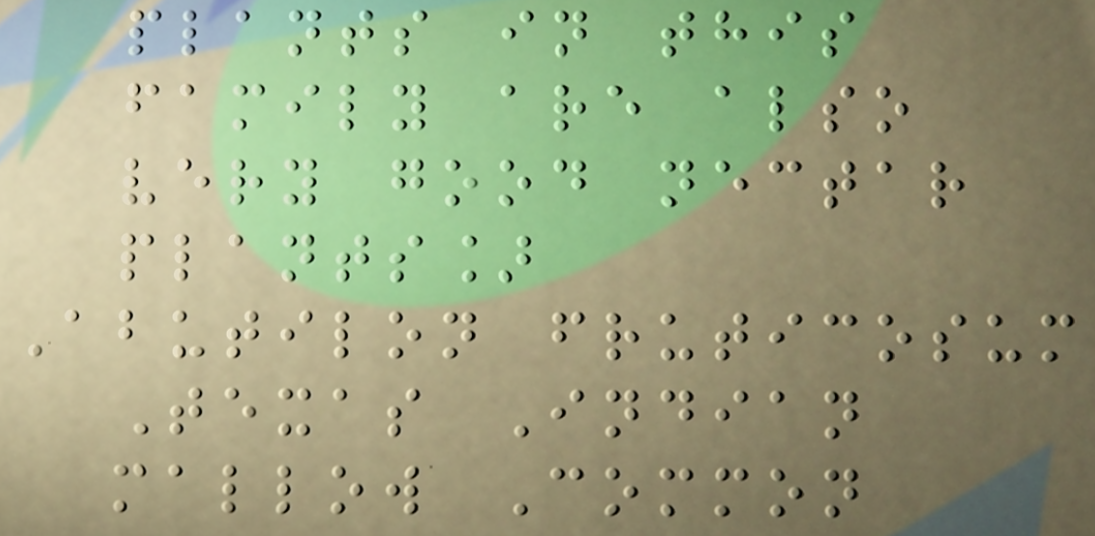plants in this
family are also
very good nectar
plants]
Abutilon fruticosum
Texas Indian
mallow Common
